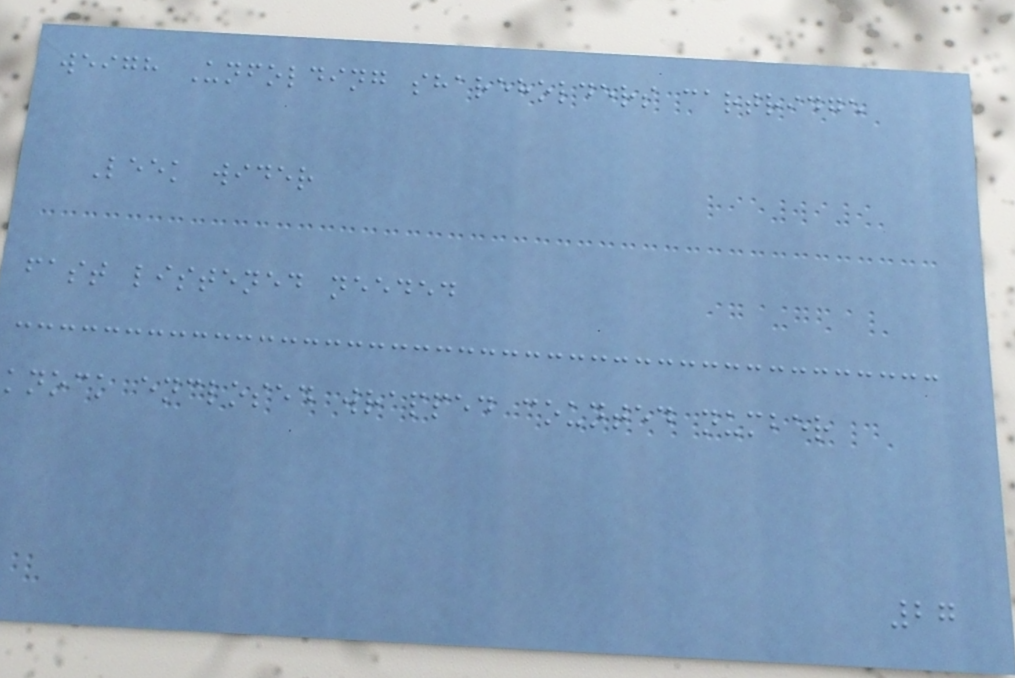weigh Unfolding shareholders cartridge
Leek wider
fast listened needed
knock enclosed wrapped counted number
27
